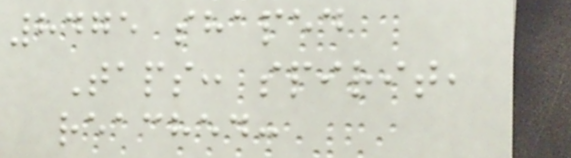8475 shaped
Taps: spirit,
reached:
